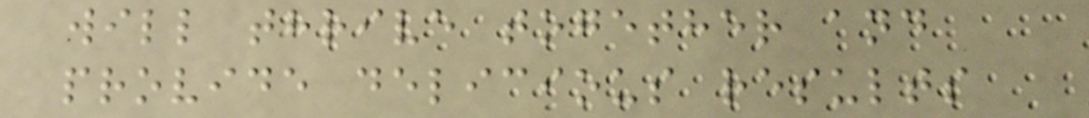will thrive together and
provide delicious results
